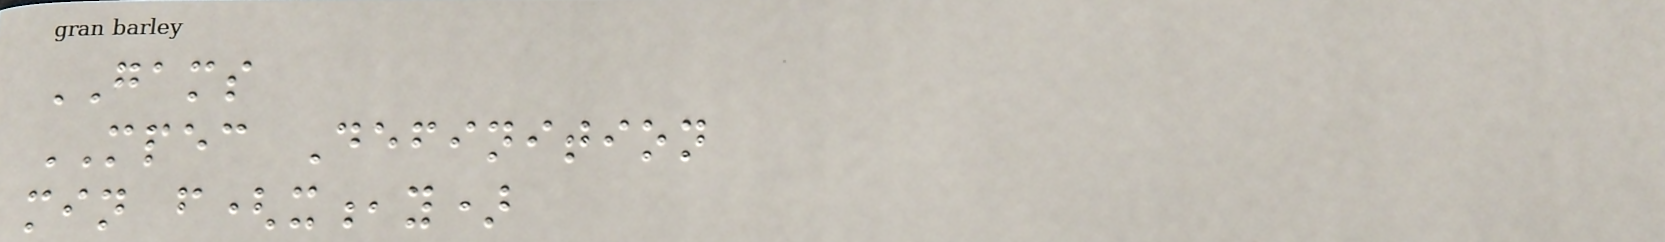GAMS
MPEC Definition
min f(x,y)
